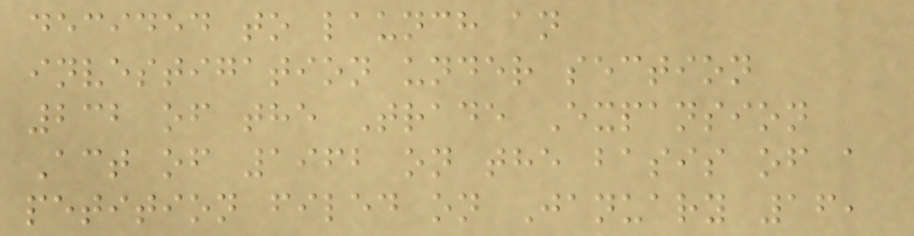decided to launch an
investigation under section
232 of the Trade Expansion
Act of 1962 on the basis of a
petition filed on January 16,
